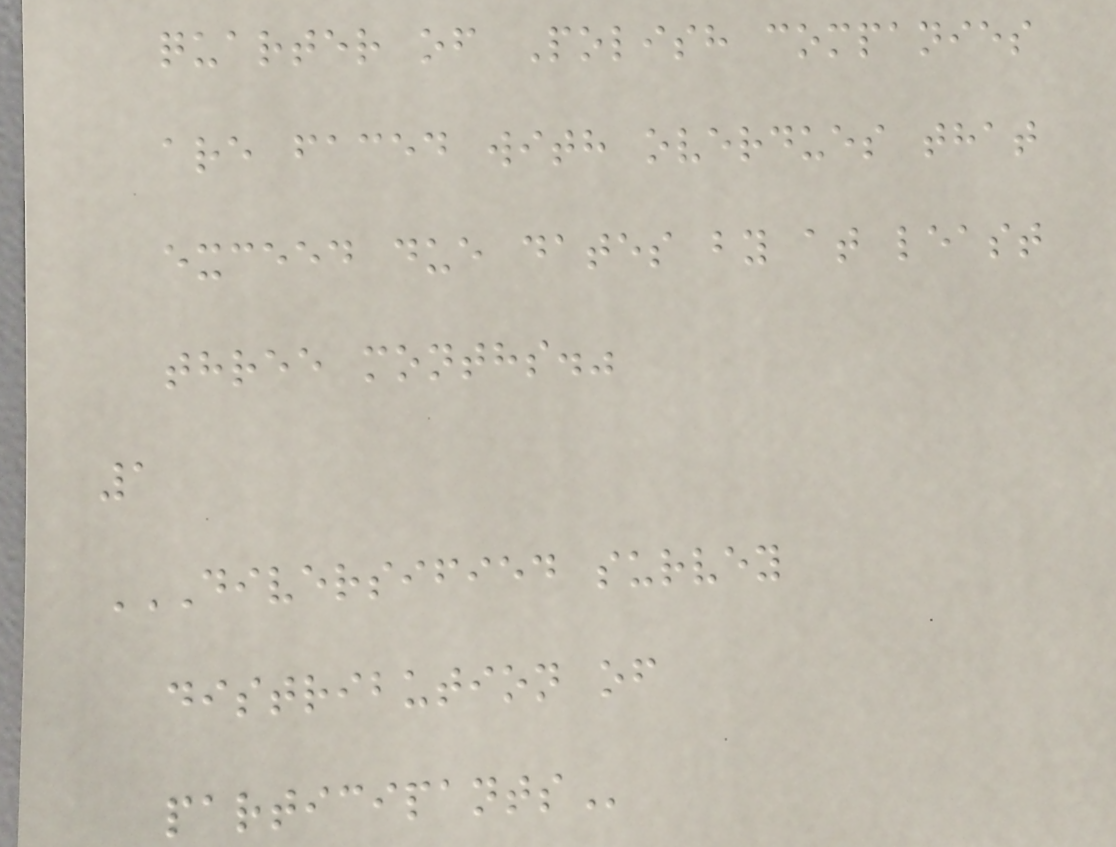quarter of Polish companies
are faced with overdues that
exceed due dates by at least
three months."
1
DIVERSIFIED SURVEY
DISTRIBUTION OF
PARTICIPANTS
